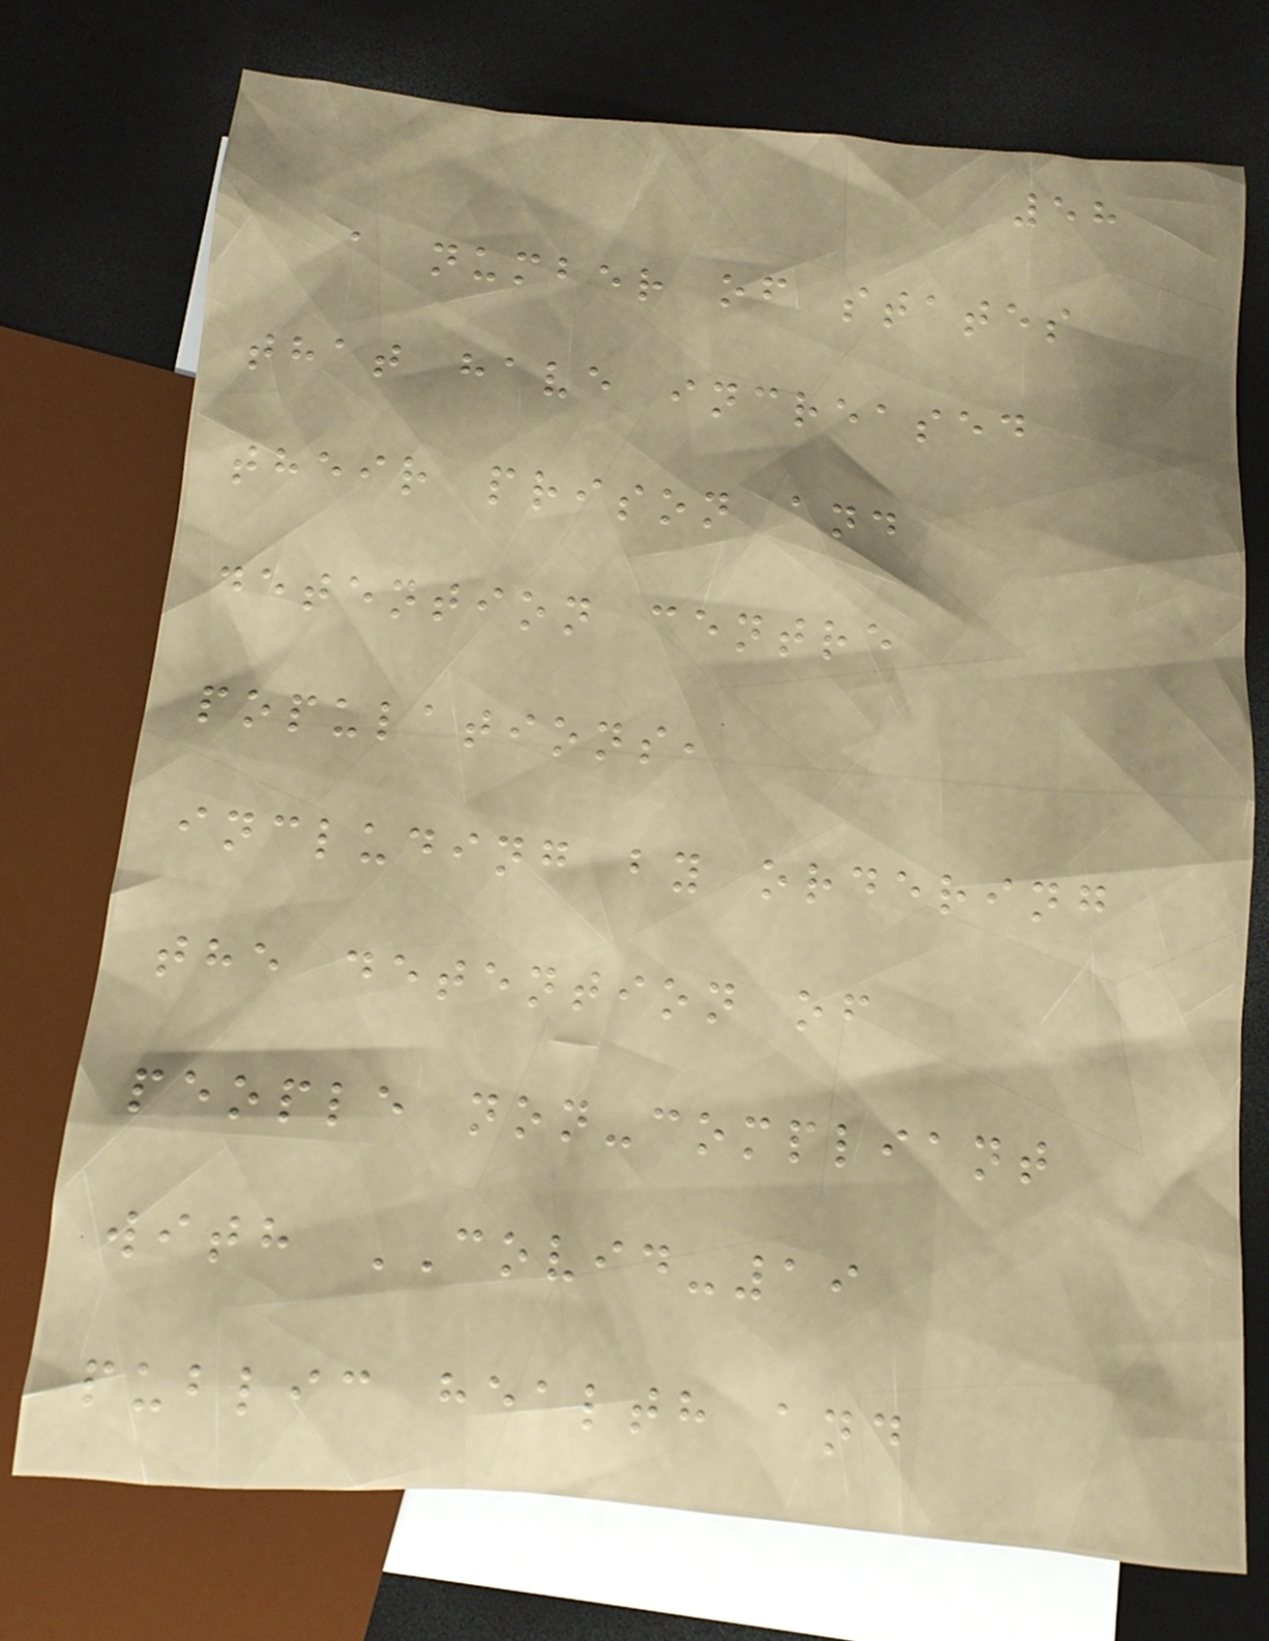58
a number of states
that have increased
their prison and
detention centre
populations,
including by ordering
the detention of
people non-compliant
with COVID-19
public health and
